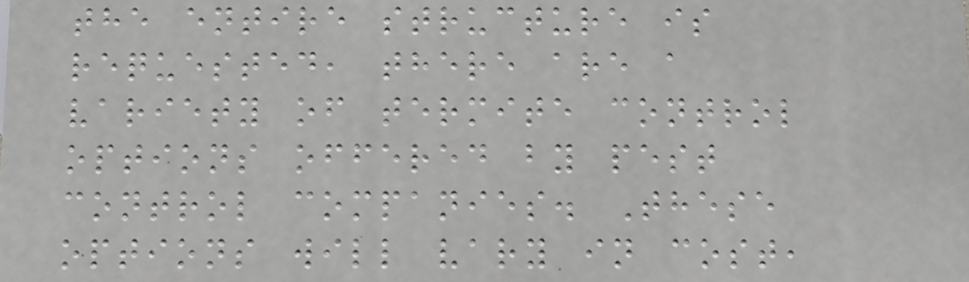the entire structure is
requested, there are a
variety of termite control
options offered by pest
control companies. These
options will vary in cost,
